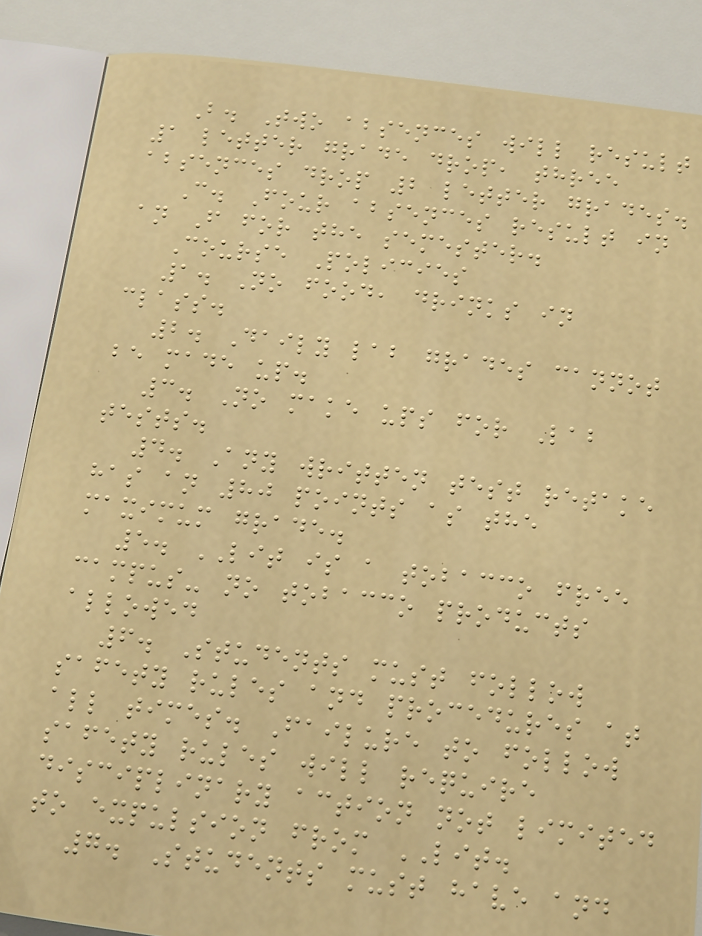B. Two absences will result
1 letter grade drop, three
absences drop 2 letter grades.
C. Four absences result in
an F for the semester.
Course Policies
1. No food, drinks in
class.
2. Daily lab grades cannot
be made up.
3. No make ups for Lab
tests.
4. Any written test retake
has an 80 points as the
maximum grade.
5. LIT is a tobacco free
campus- no tobacco products
allowed
6. Students must follow
safety rules and procedures at
all times. Failure to follow
safety rules will require
disciplinary action not limited
to expulsion from LIT.
7. Students must have and
